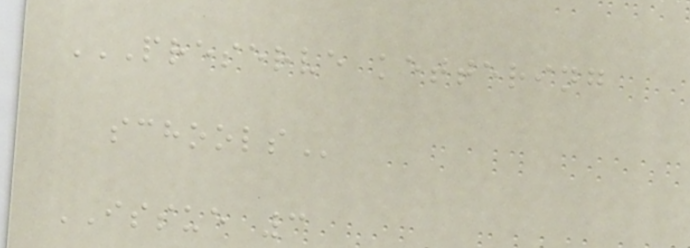PRESERVE KETTERING
SCHOOLS
ISSUE 3
